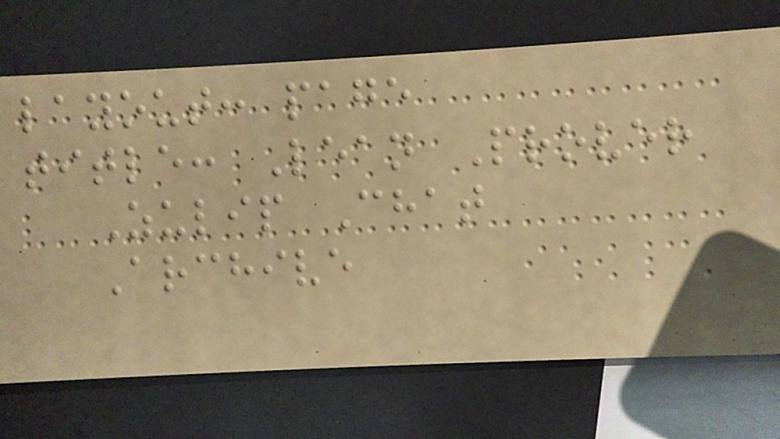layout: page
title: Lean Prover
Zulip Chat
Archive
